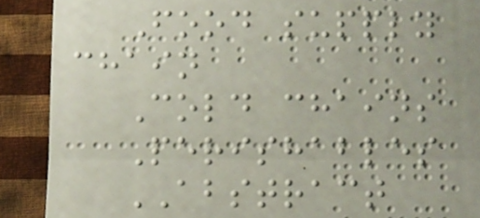Food supply
chain
Cold chains
Perishables
ABSTRACT
